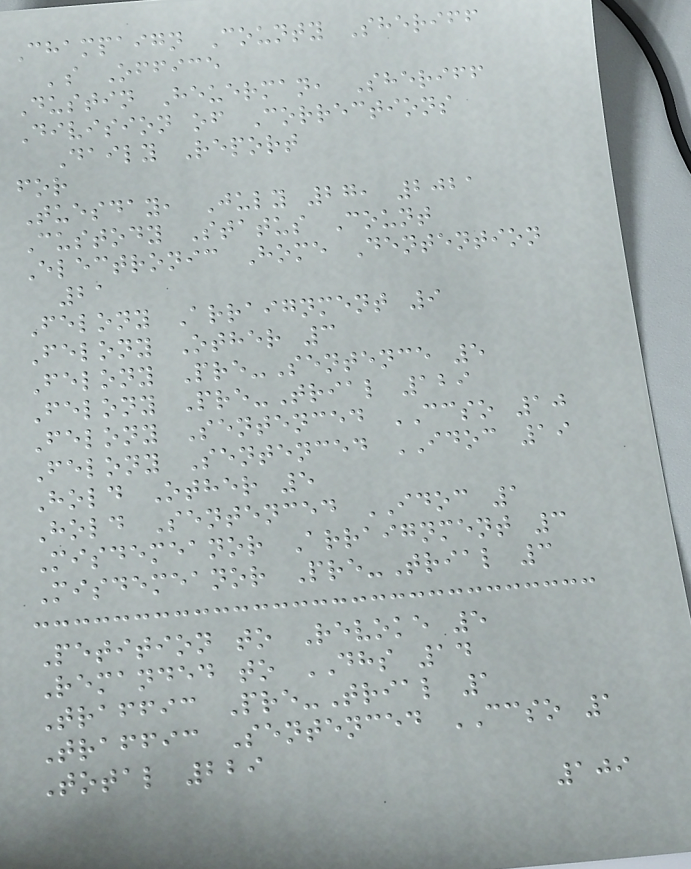Champaign County Sheriff
's Office
Dustin Heuerman, Sheriff
Division of Corrections
Daily Report
for
Tuesday, July 27, 2021
Custody Status Count
Electronic Home Dentention
21
Felony Arraignment 9
Felony Other 3
Felony Pre-Sentence 5
Felony Pre-Trial 129
Felony Sentenced CCSO 10
Felony Sentenced IDOC 19
Hold Other 5
Hold Sentenced IDOC 1
Misdemeanor Arraignment 3
Misdemeanor Pre-Trial 3
Petition to Revoke 5
Remanded to DHS 14
Traffic Pre-Trial 1
Traffic Sentenced CCSO 1
Total 229
109
